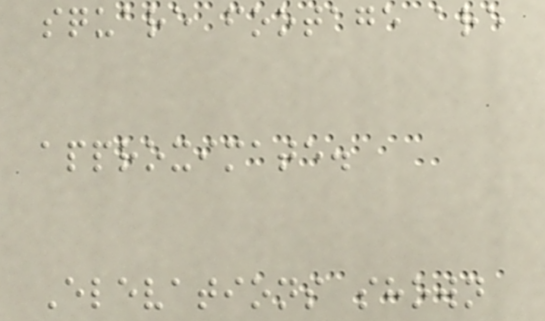square footage are
approximate.
Elevations shown
